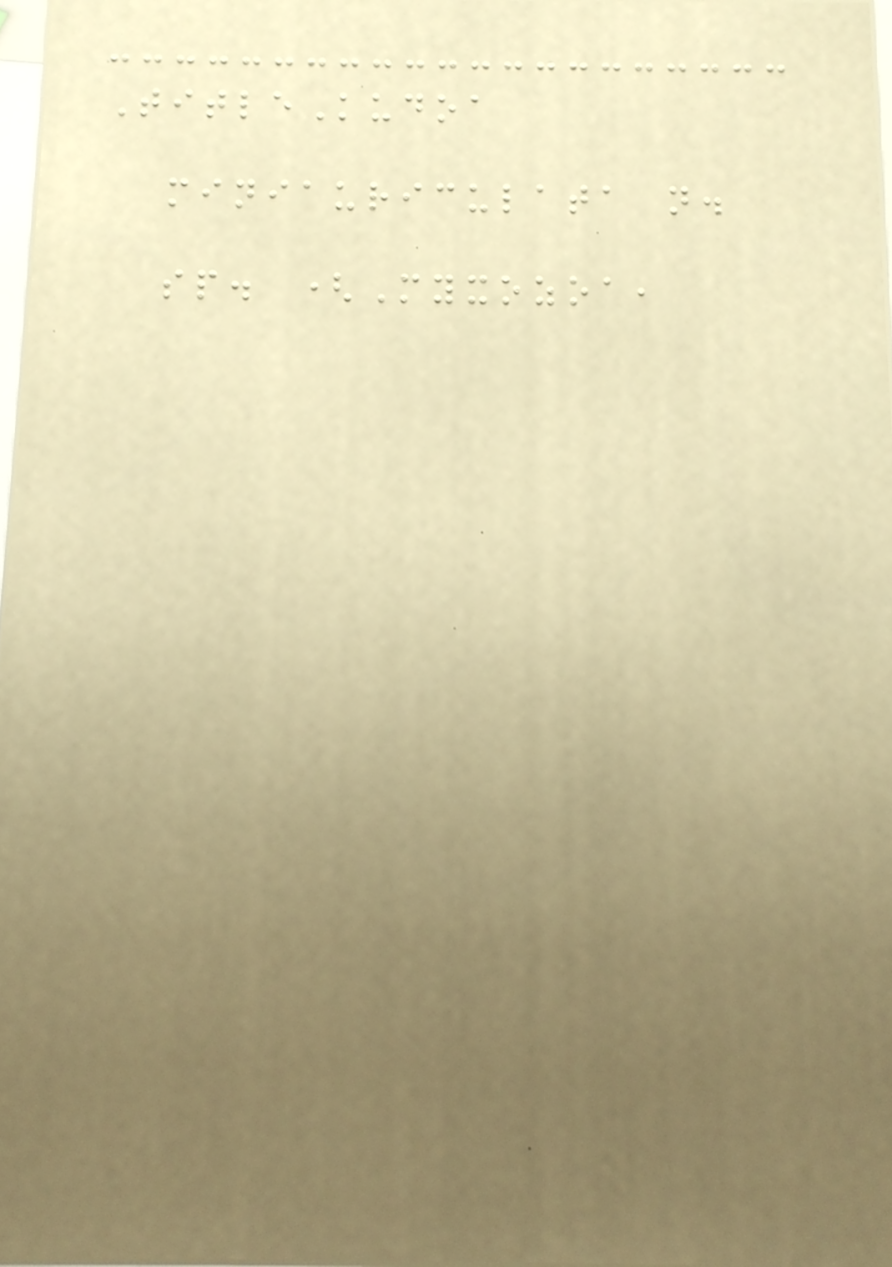TitleKudoa
miniauriculata n.
sp. (Myxozoa,
